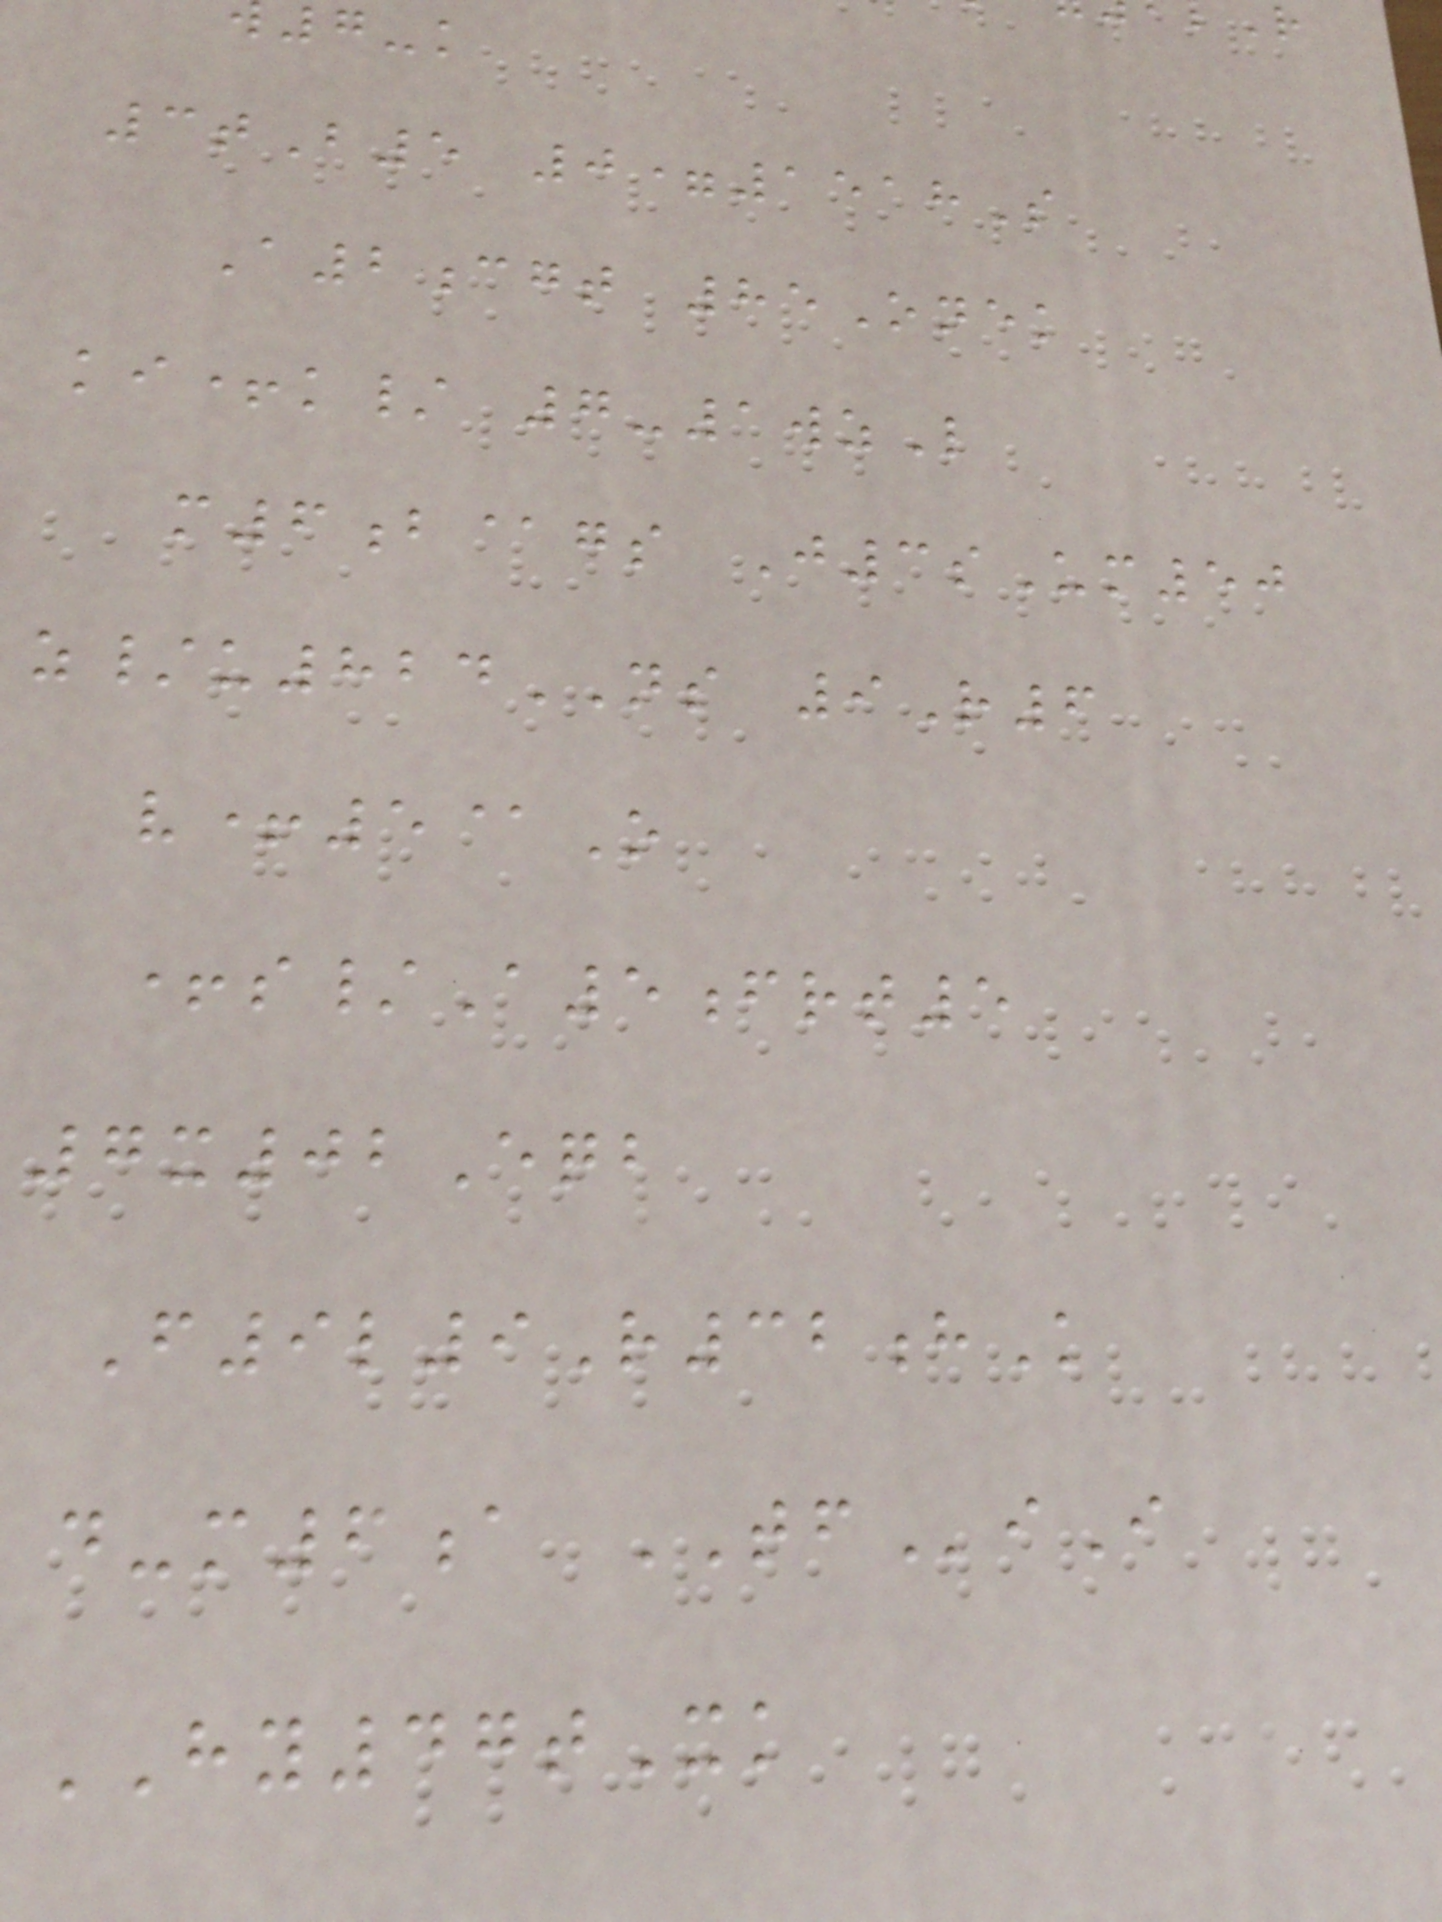7-k
3tB5 0=1518S
A2cgt 85Onek
ki+k/ 7-1wzL
m6b@gs J3sUm50
z/u824NS 9R6
v+5@O
+s/A5frt5
7x02Eqb
F9l9R32hK
d-m6a TFiI
HY47tXk
